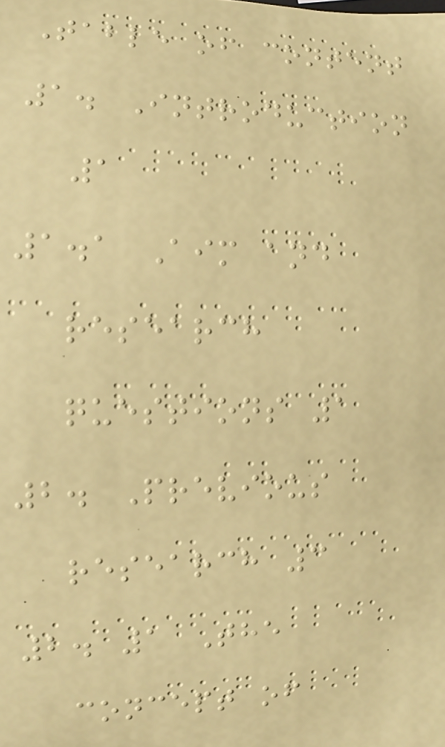Table of content
1. Introduction
1
1.1 Aim and
research
questions 1
2. Previous
research 3
2. 1 The
concept of
